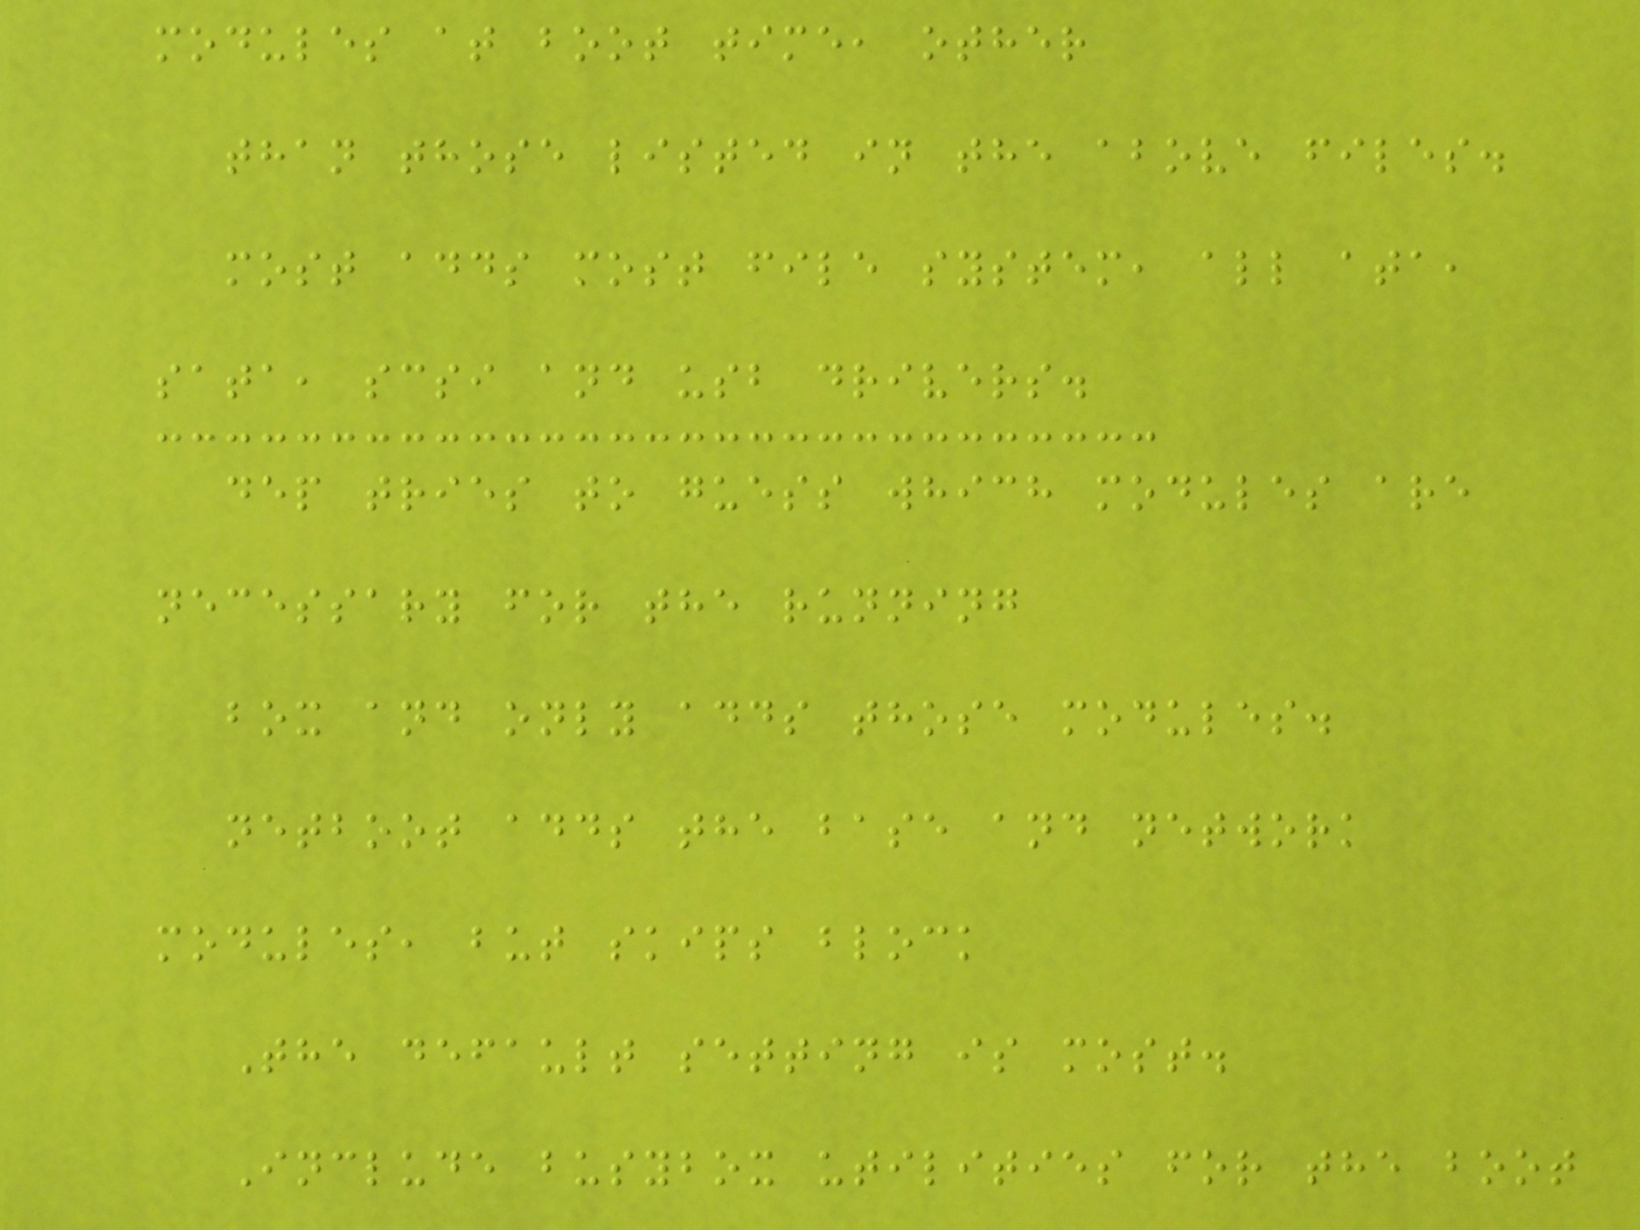modules at boot time, other
than those listed in the above files.
most adds most file system, all ata,
sata, scsi and usb drivers.
dep tries to guess which modules are
necessary for the running
box and only adds those modules.
netboot adds the base and network
modules, but skips block
The default setting is most.
Include busybox utilities for the boot
